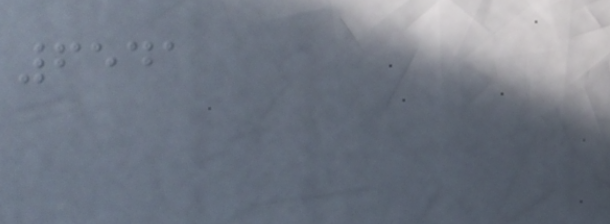6541
